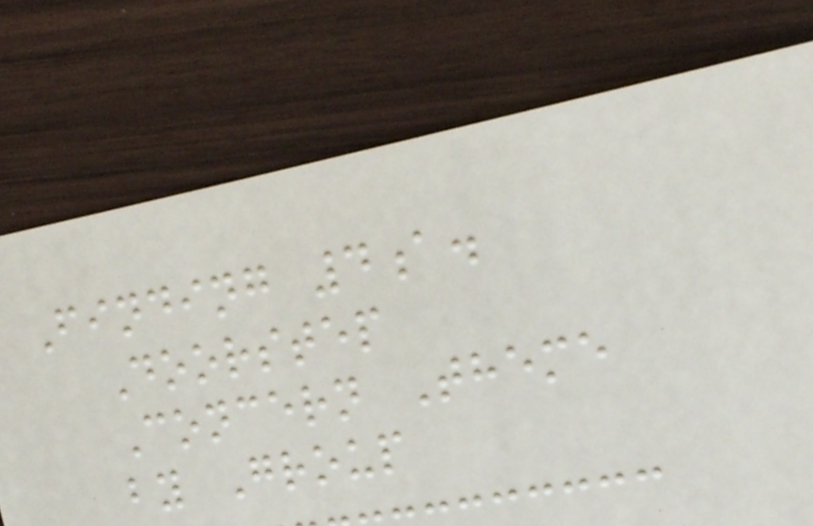Finding 4a.
Doorstep
Concern Theme
by Group
